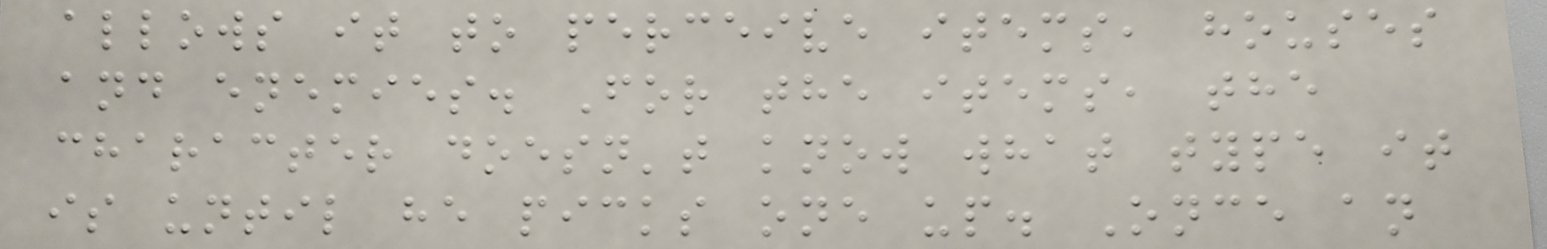allows it to perceive items, houses
and enemies. For the items, the
character doesn't know what type it
is until he picks one up. Once an
